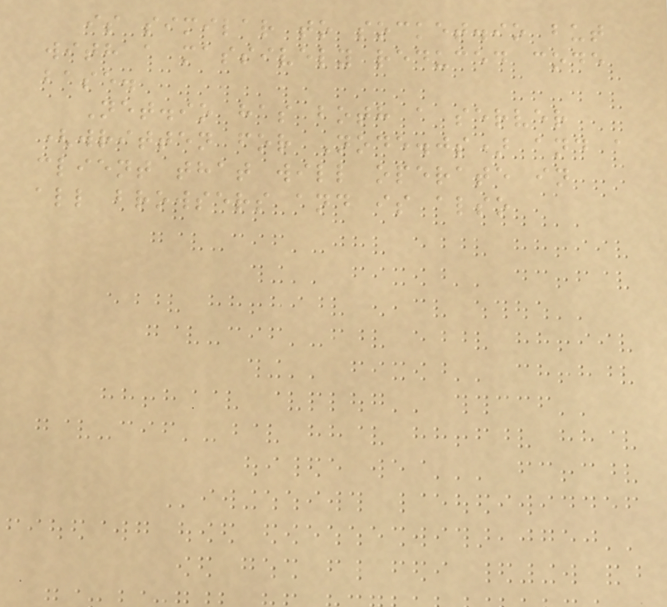is similar to socket.io but
with a massively reduced code
base.
Net.io has both a server
(written for Node.js) and a
client that will operate in
all browsers and is also
